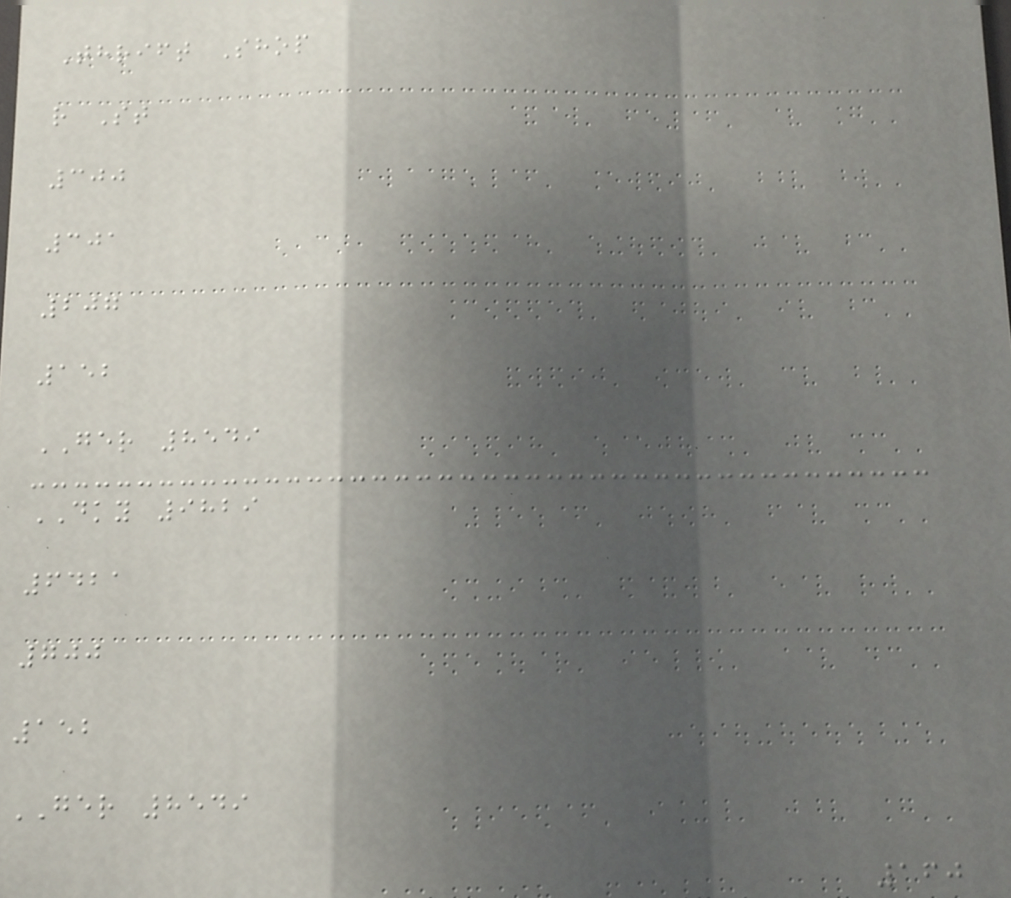Thrift Shop
r St
300
301
207
152
GER 8549
DKY 9829
6421
700
152
GER 8549
160
